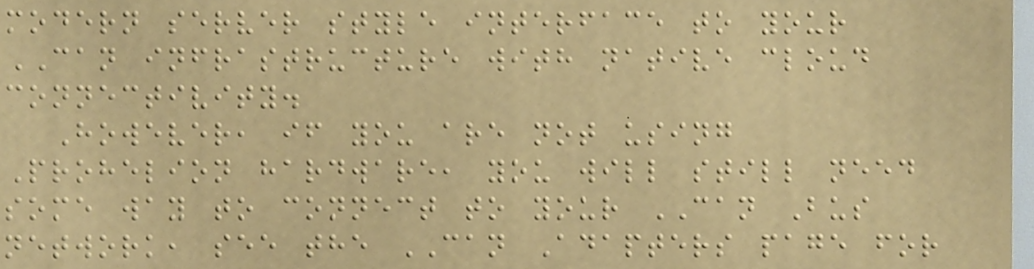modern server style interface to your
CAN infrastructure with native cloud
connectivity.
However, if you are not using
Prohelion hardware, you will still need
some way to connect to your CAN Bus
network, see the CAN Adapters page for
